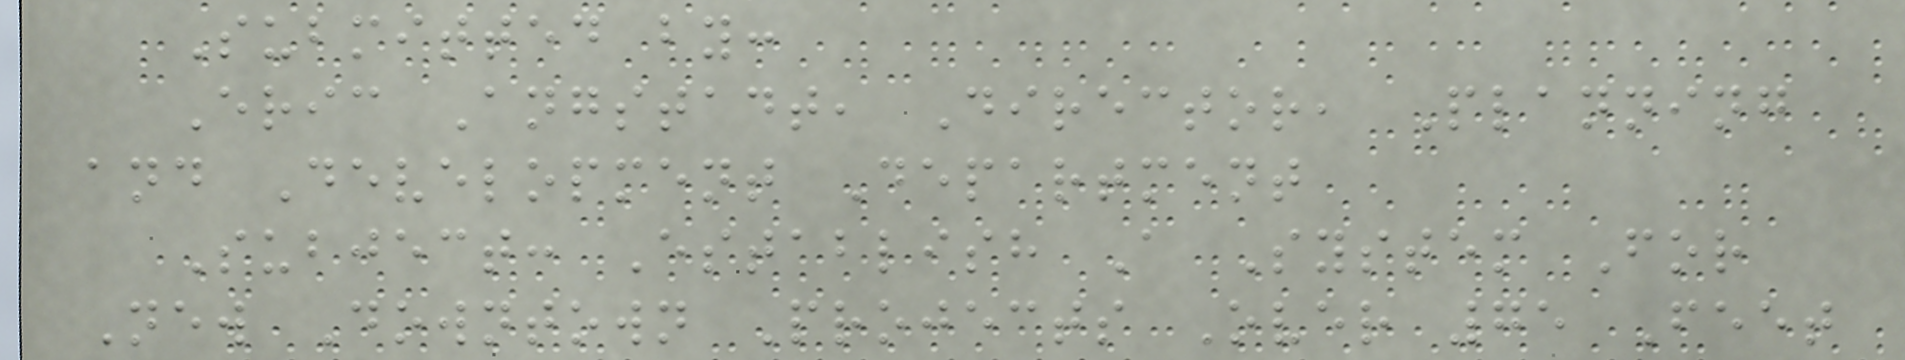Submitted by:
Eric Angstadt, Director, Planning
and Development Department
Subject: Establish A System For
New Downtown Projects Over 75 Feet
